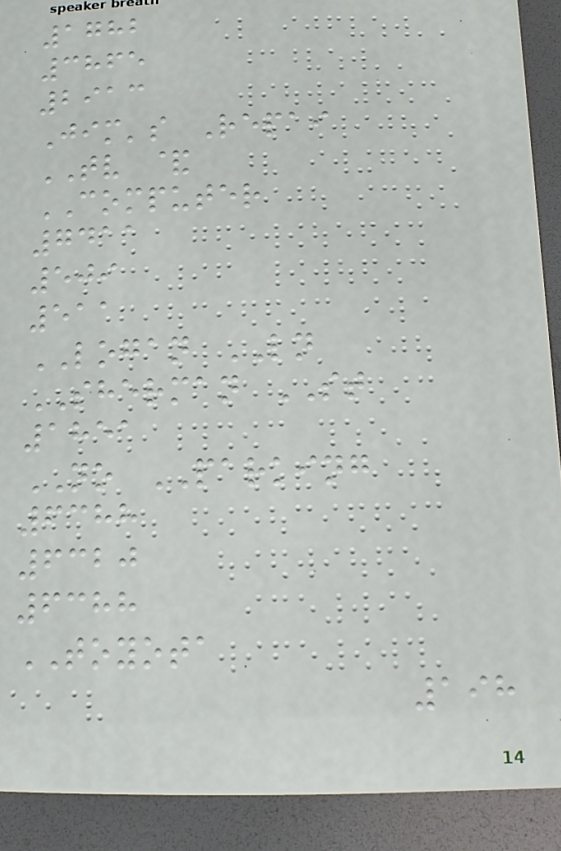1782
3865
2913
Jim's Repai
TV &
COMPUTER
7411
509
511
LOGAN LN
SHERMAN ST
1851
NO PARKING
6388
6320
6388
TOYOTA
198
